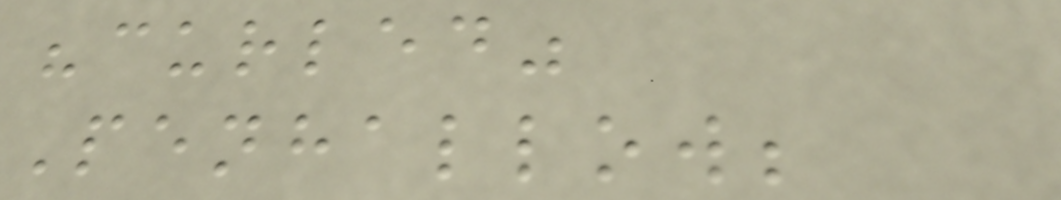"curled"
Penhallow;
